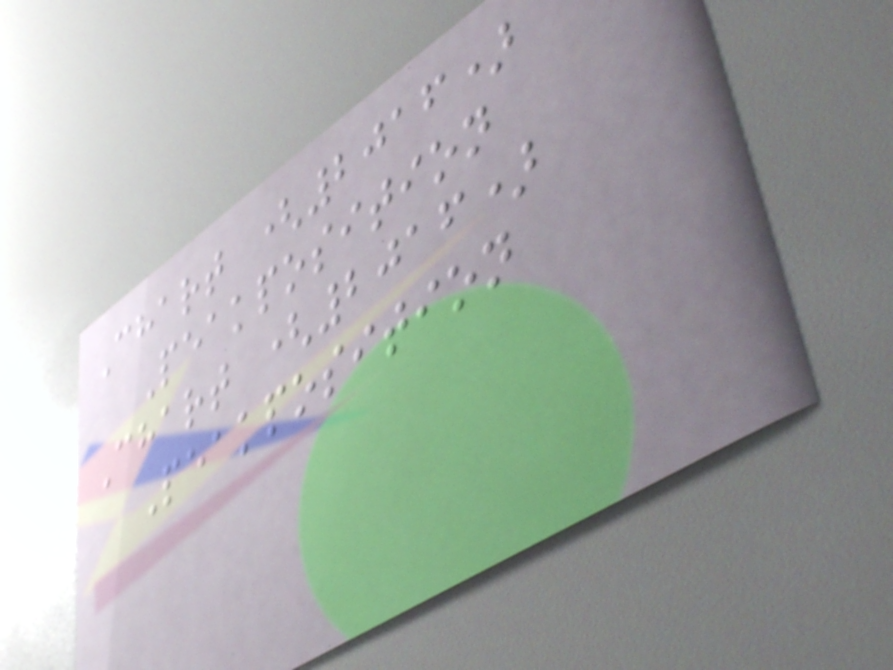Chart (2016)
Peakposition
Chart (2016)
Peakposition
